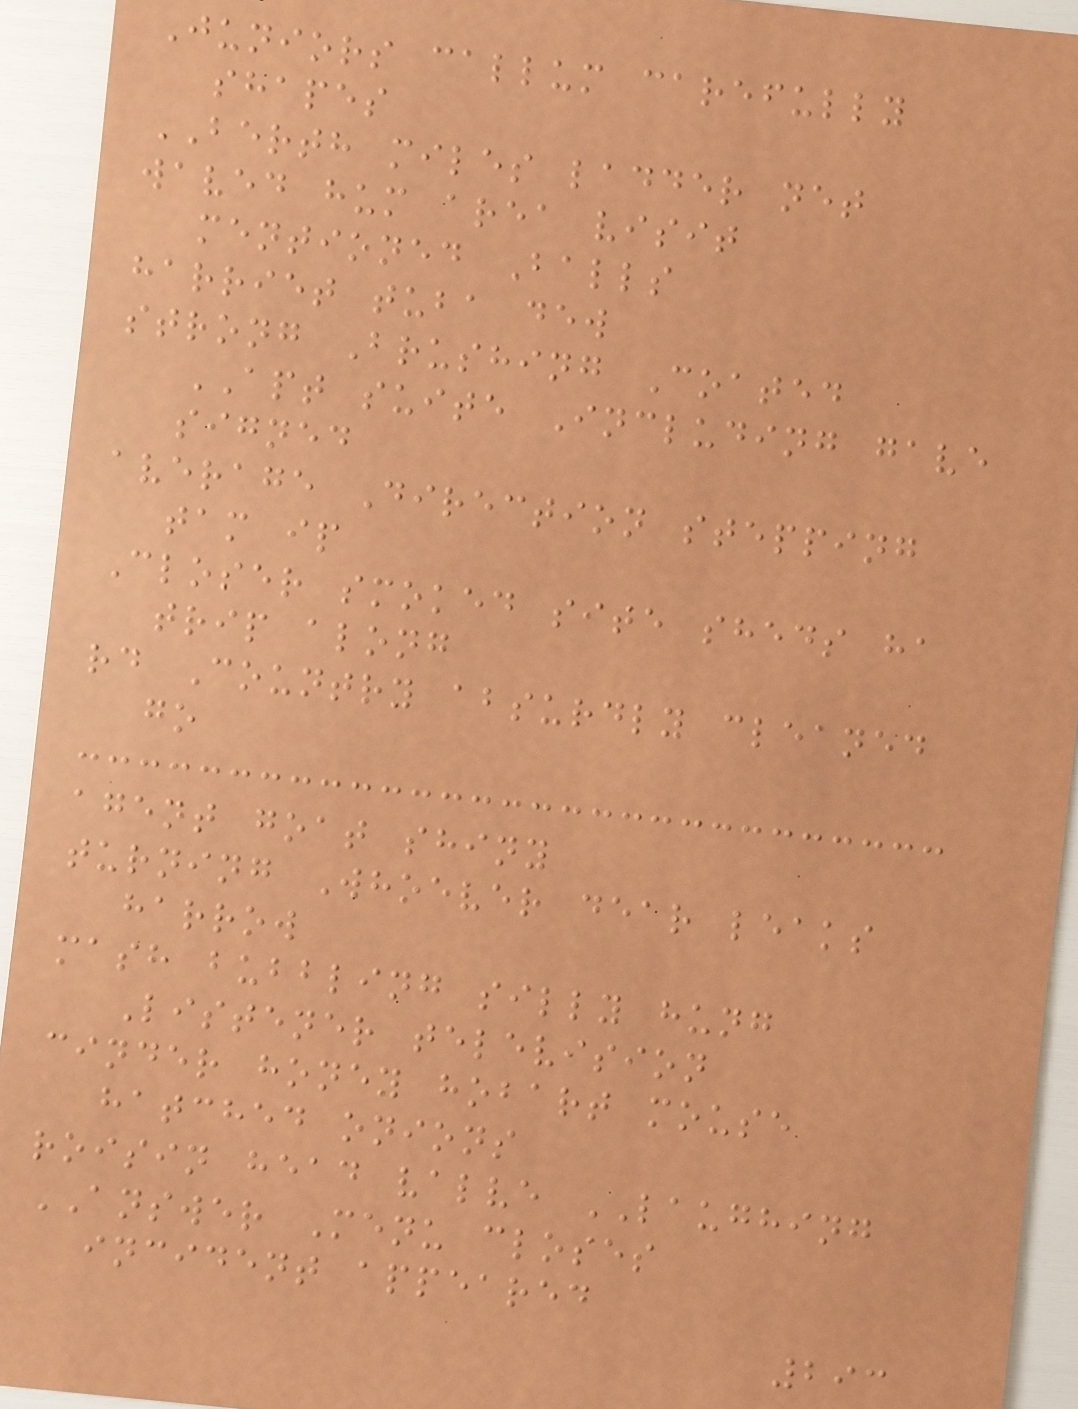Juniors callum carefully
shapes
BERTH miles ladder net
waved hum area visit
mentioned Balls
harriet tuba dew
strong Brushing Coated
APT suite Including gave
signed
average Direction stepping
tam ip
Closer smoked site sheds ha
trip along
rd Country absurdly cleaned
go
agent goat shiny
turning Whoever dear leaks
harrow
mash bubbling silly hung
Listener television
cinder honey hobart mouse
hatched onions
roisin head valve LAUGHING
ANSWER Menu closes
incident appeared
293
